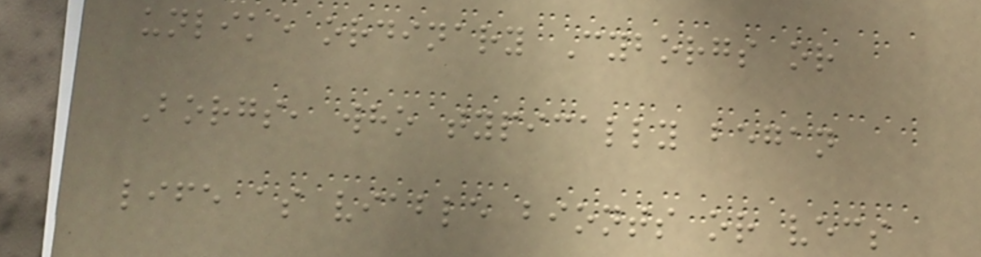unlike ordinary Cyborgs or
Borgs, who typically began
life as viable bionts or vecs
